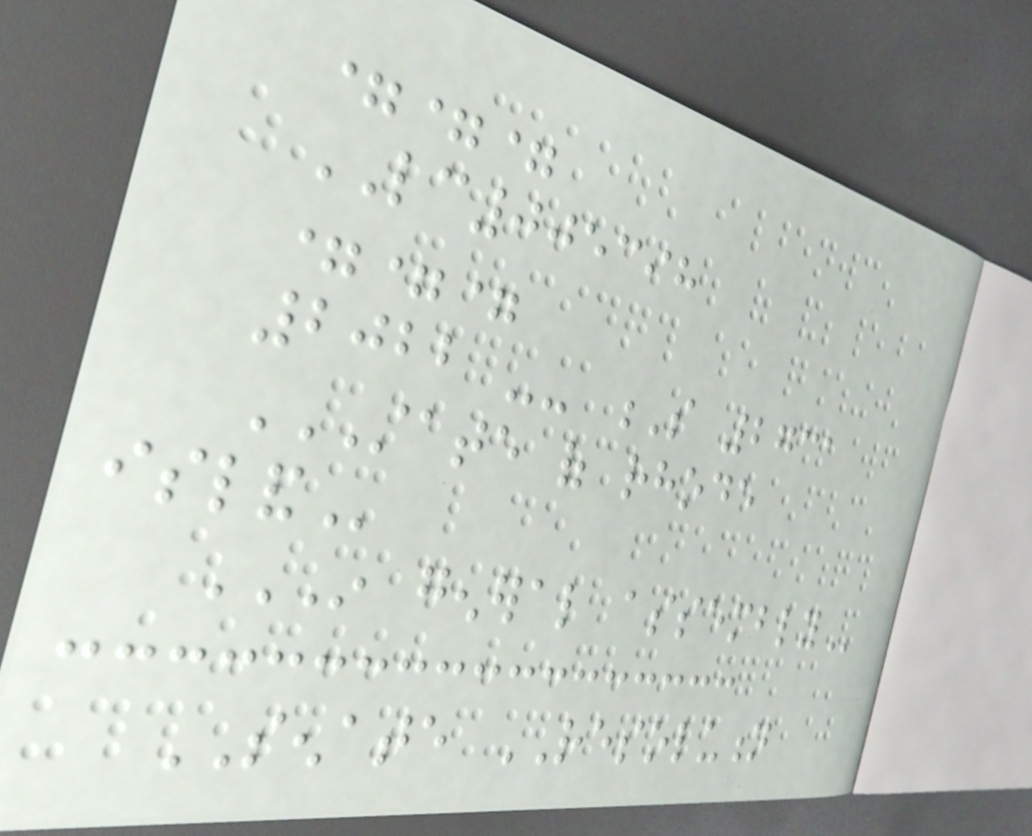===
LC005398
===
2022 -- S 2731
STATE OF RHODE
ISLAND
IN GENERAL ASSEMBLY
SENATE RESOLUTION
